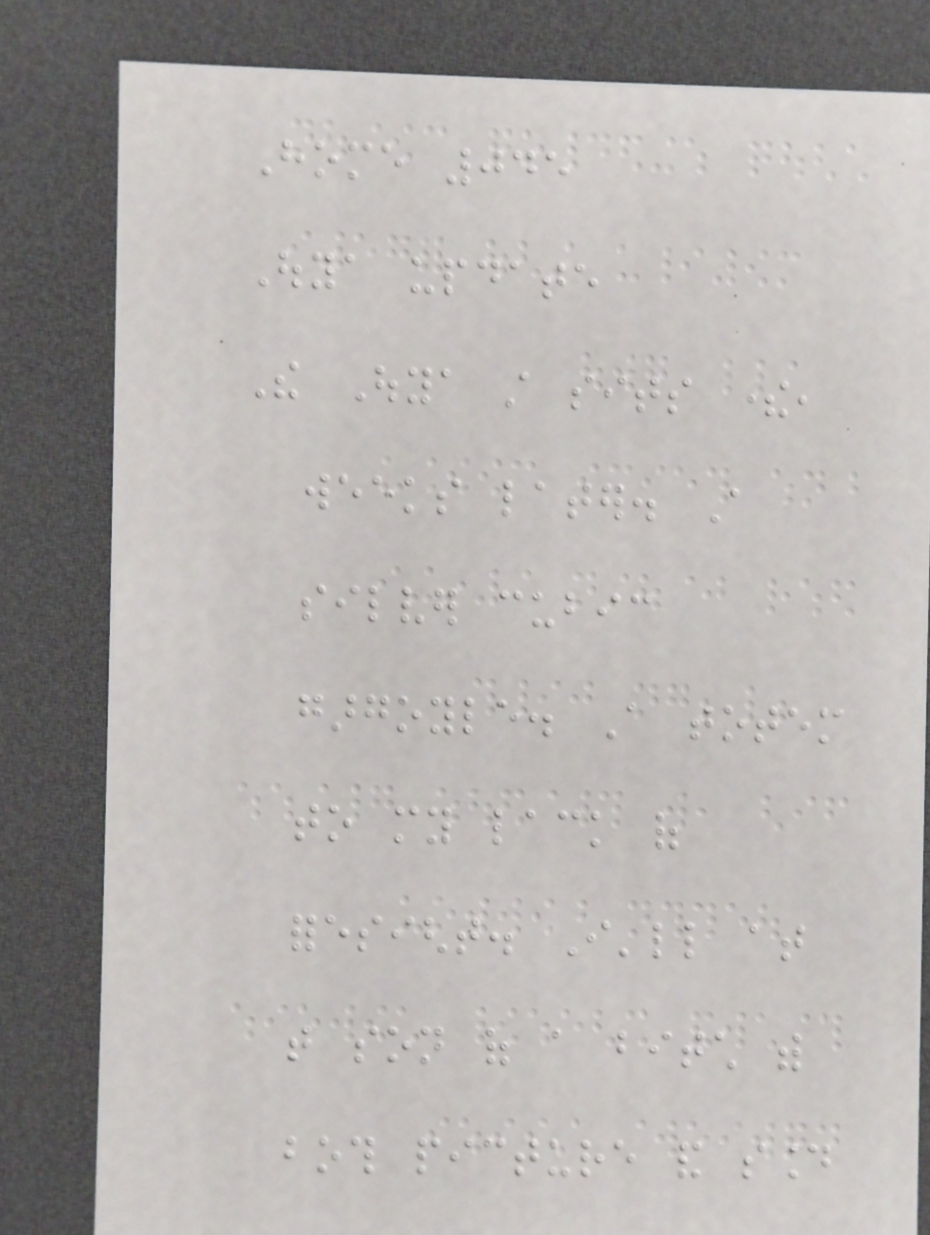Home 045
Ouya update
The Ouya still sits there,
weeks later. A
silver cubic
gargoyle. A totem
to my lack of
foresight. I'll at
that son of a bitch with
both picture and sound
